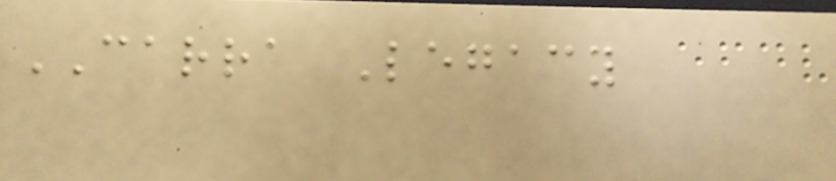CARRA Legacy
